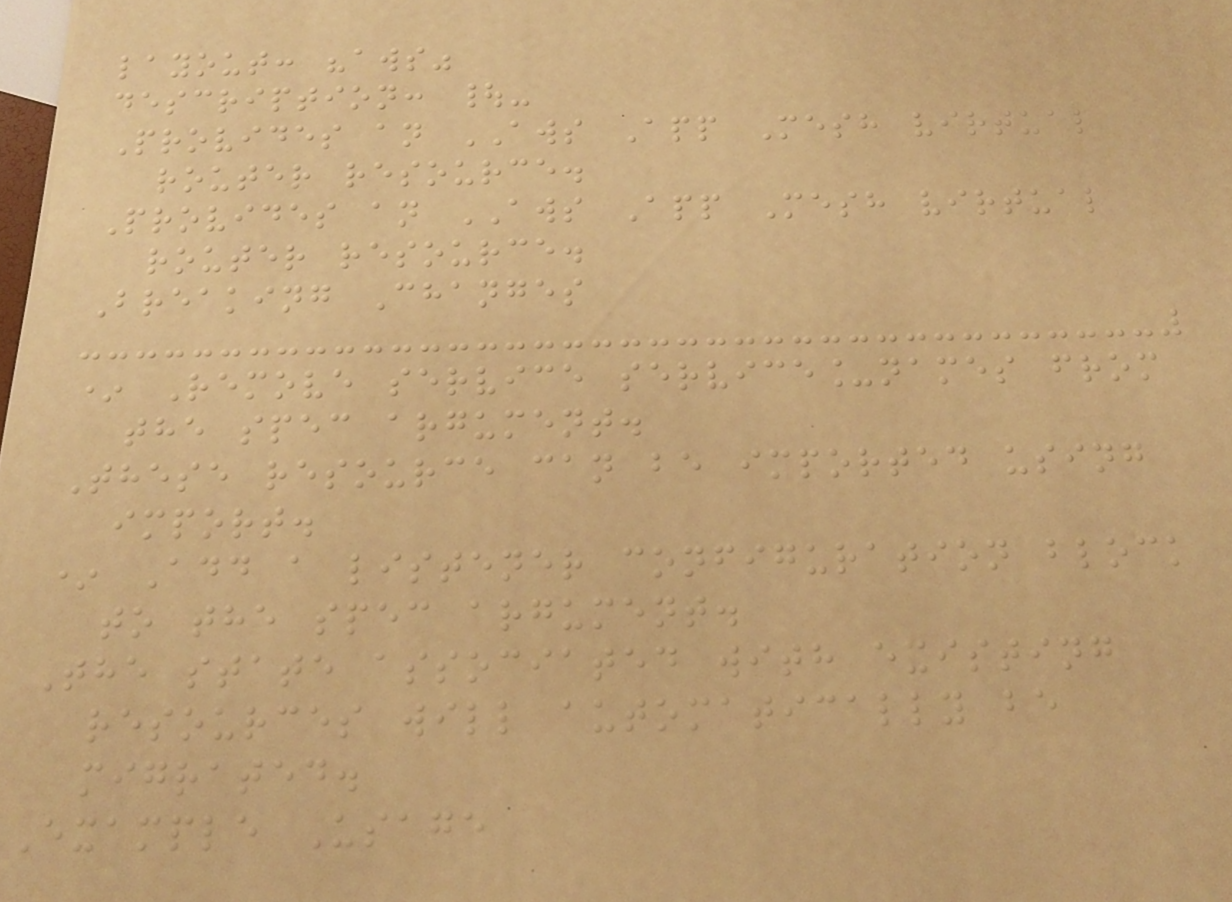layout: "aws"
description: |-
Provides an AWS App Mesh virtual
router resource.
Provides an AWS App Mesh virtual
router resource.
Breaking Changes
* Remove service service_names from
the spec argument.
These resource can be imported using
import.
* Add a listener configuration block
to the spec argument.
The state associated with existing
resources will automatically be
migrated.
Example Usage
